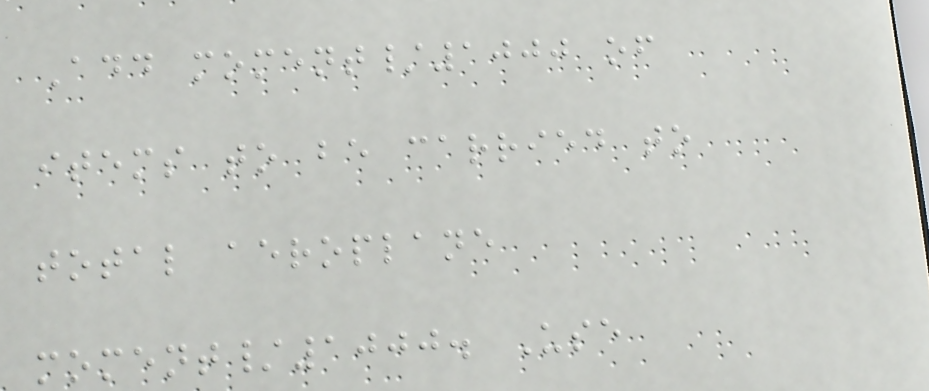Add moment/1000 of
items to be carried to
total aeroplane
moment/1000. Use
